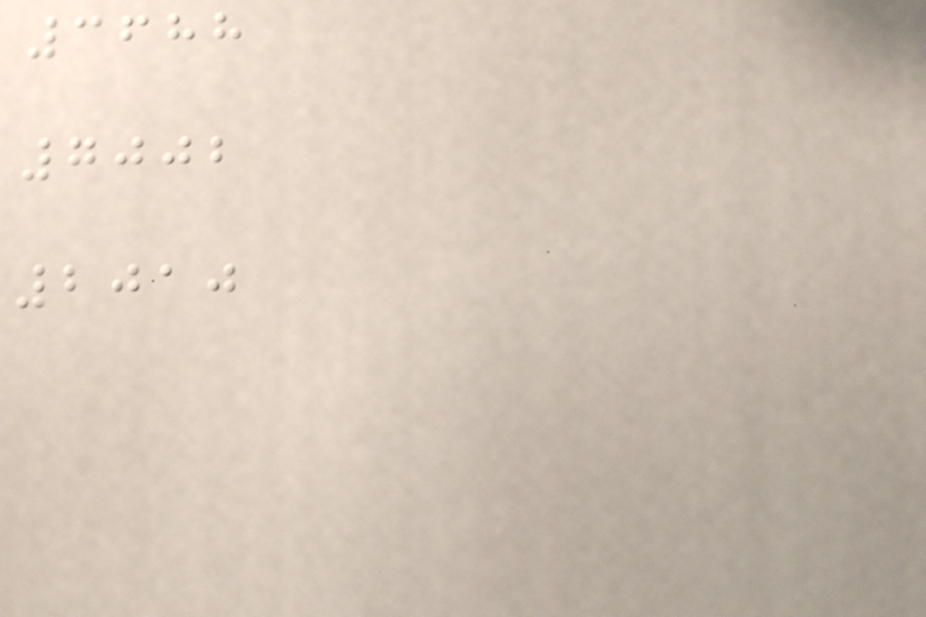3688
7002
2010
